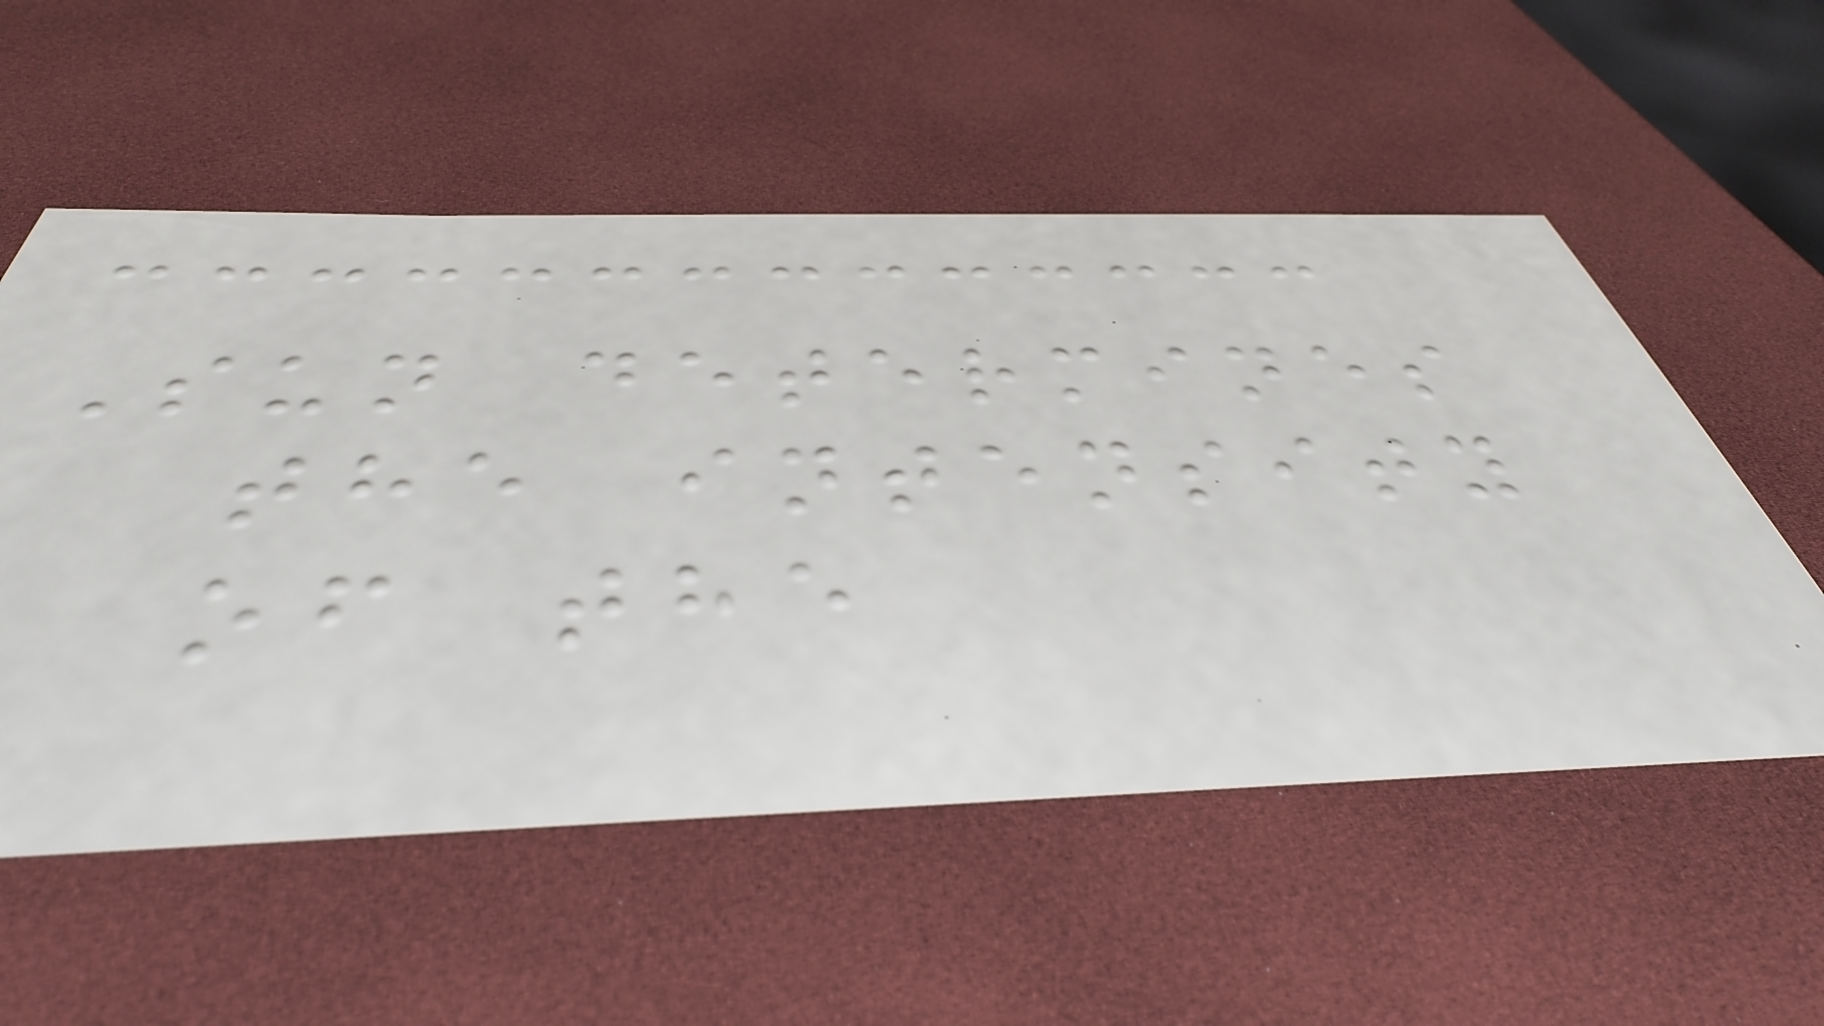Sun determines
the intensity
of the
